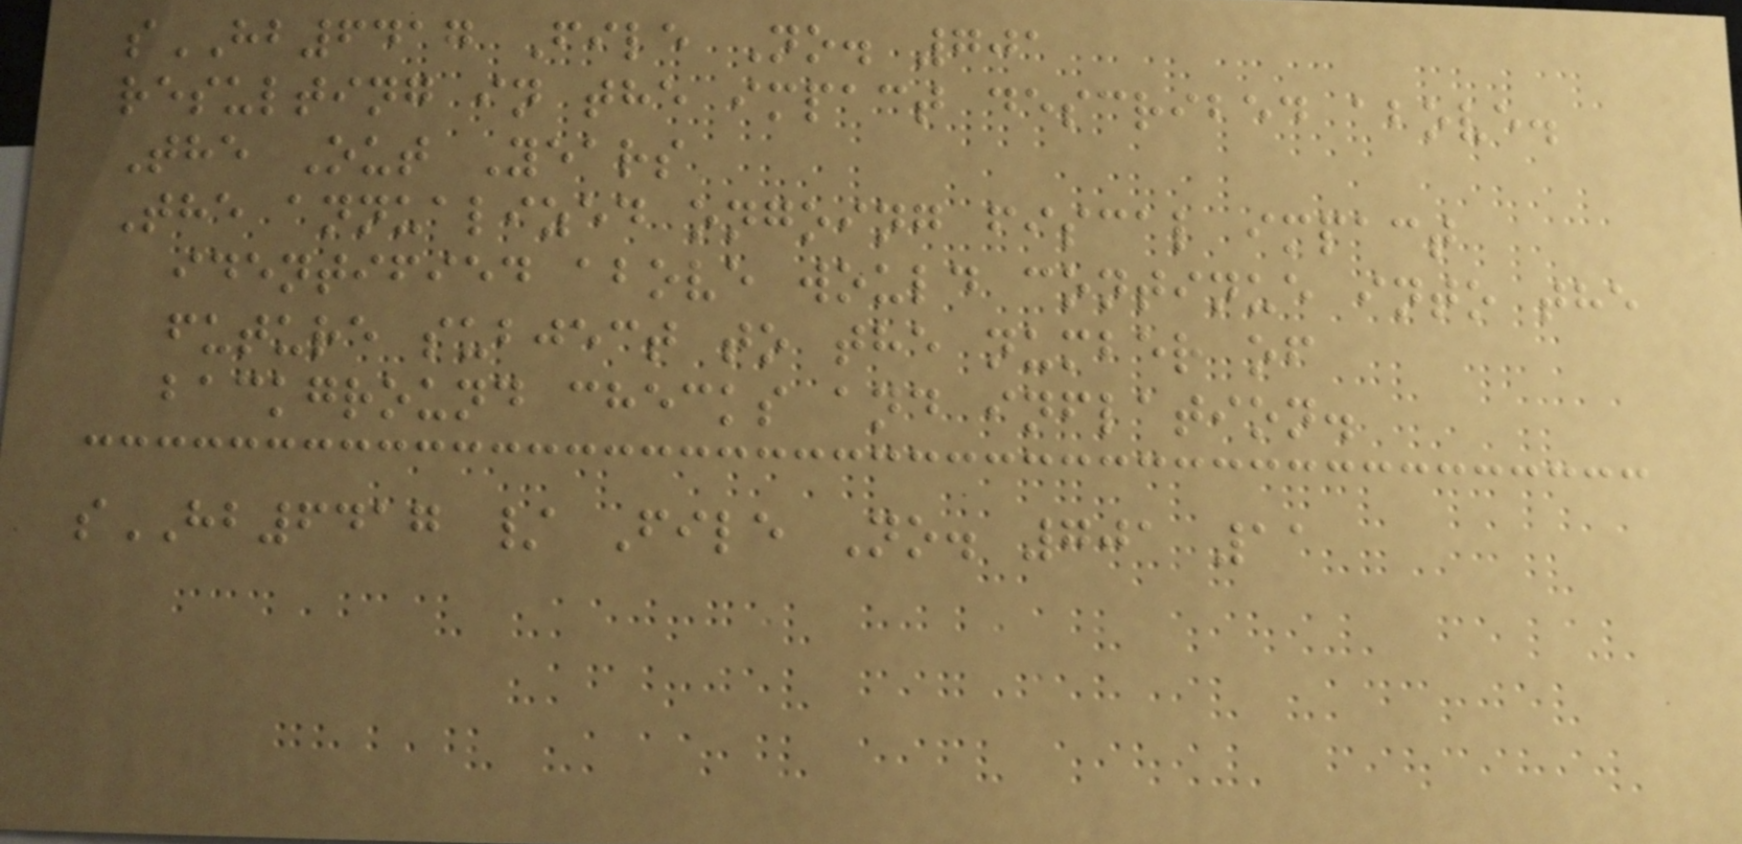sHB6417 File No. 701
resulting in the impact described above.
The Out Years
The annualized ongoing fiscal impact
identified above would continue into the
future subject to the number of
background checks and inflation.
sHB6417 / File No. 701 11
